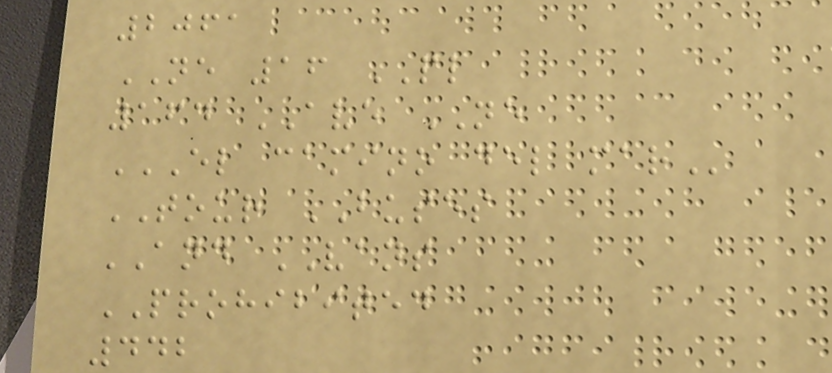2061
NE 16 PL
164 AVE NE
EL CAMINO DEL MAR
TOUR BUSES
AND VANS
PROHIBITED
442
